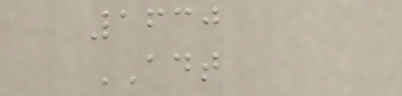1630
ADT
